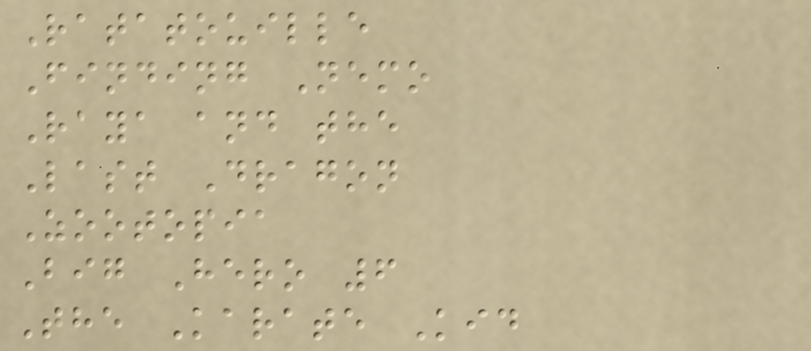Ratatouille
Finding Nemo
Raya and the
Last Dragon
Zootopia
Big Hero 6
The Karate Kid
